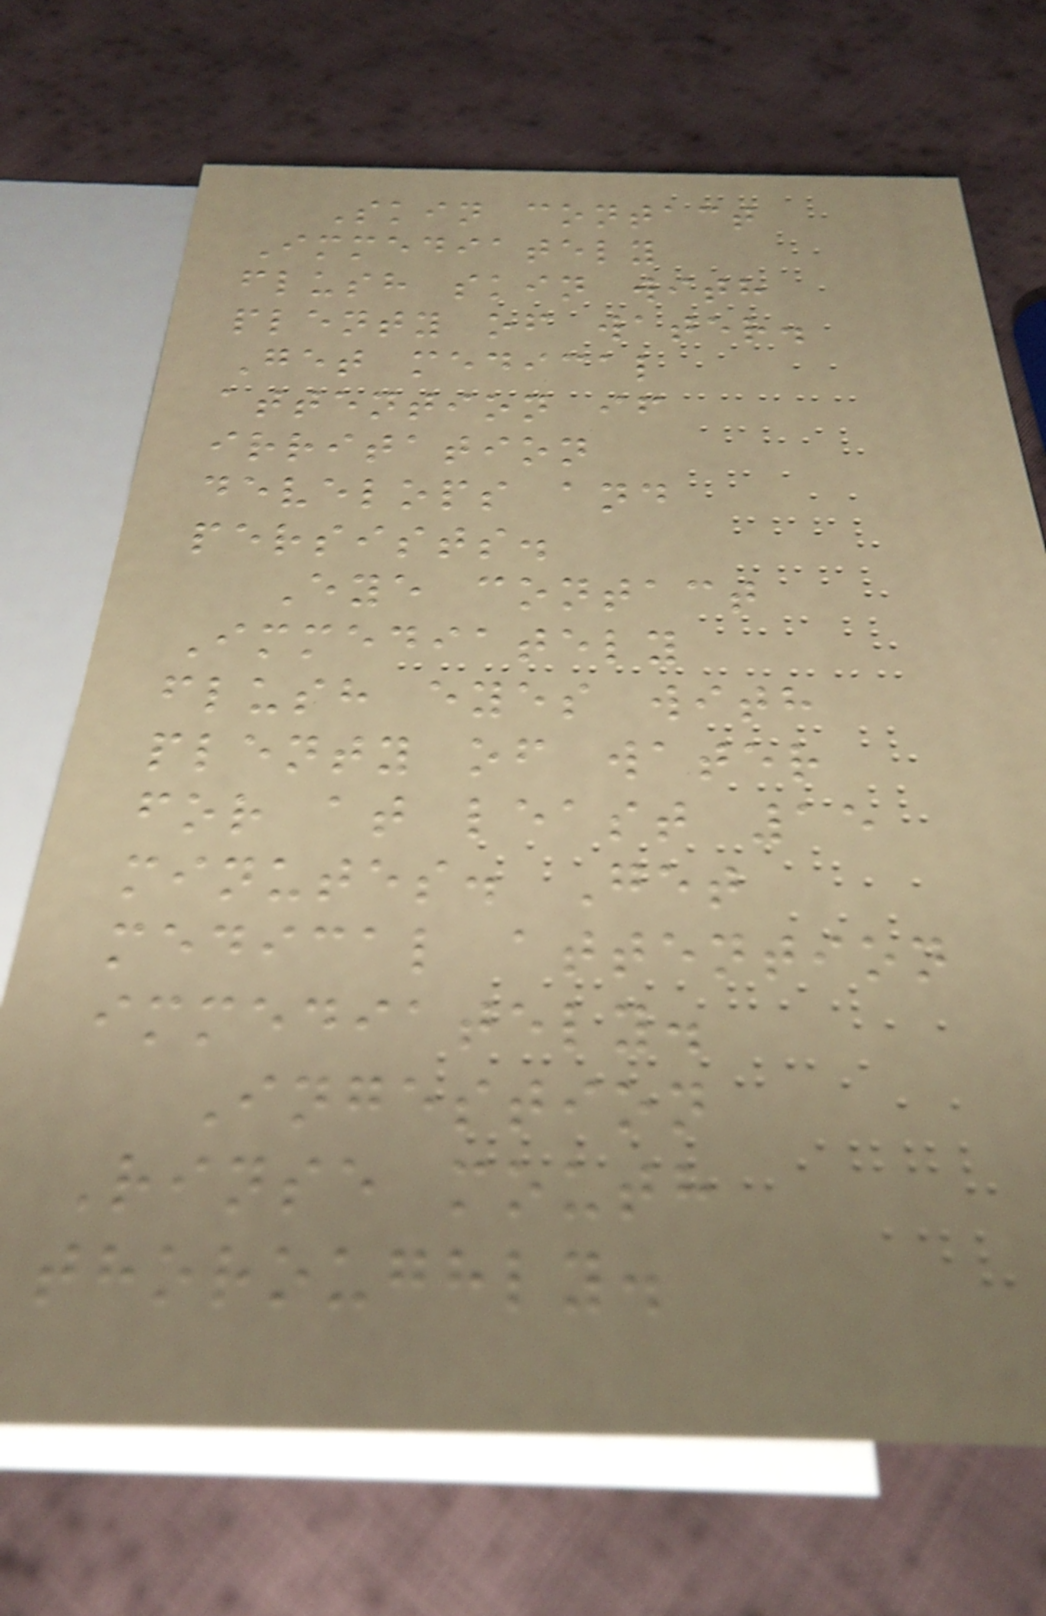Skin contact
Immediately
flush skin with
plenty of water.
Get medical
attention if
irritation
develops and
persists.
Eye contact
Immediately
flush eyes with
plenty of water
for at least 15
minutes. Get
medical attention
immediately.
Ingestion
Rinse mouth
thoroughly.
